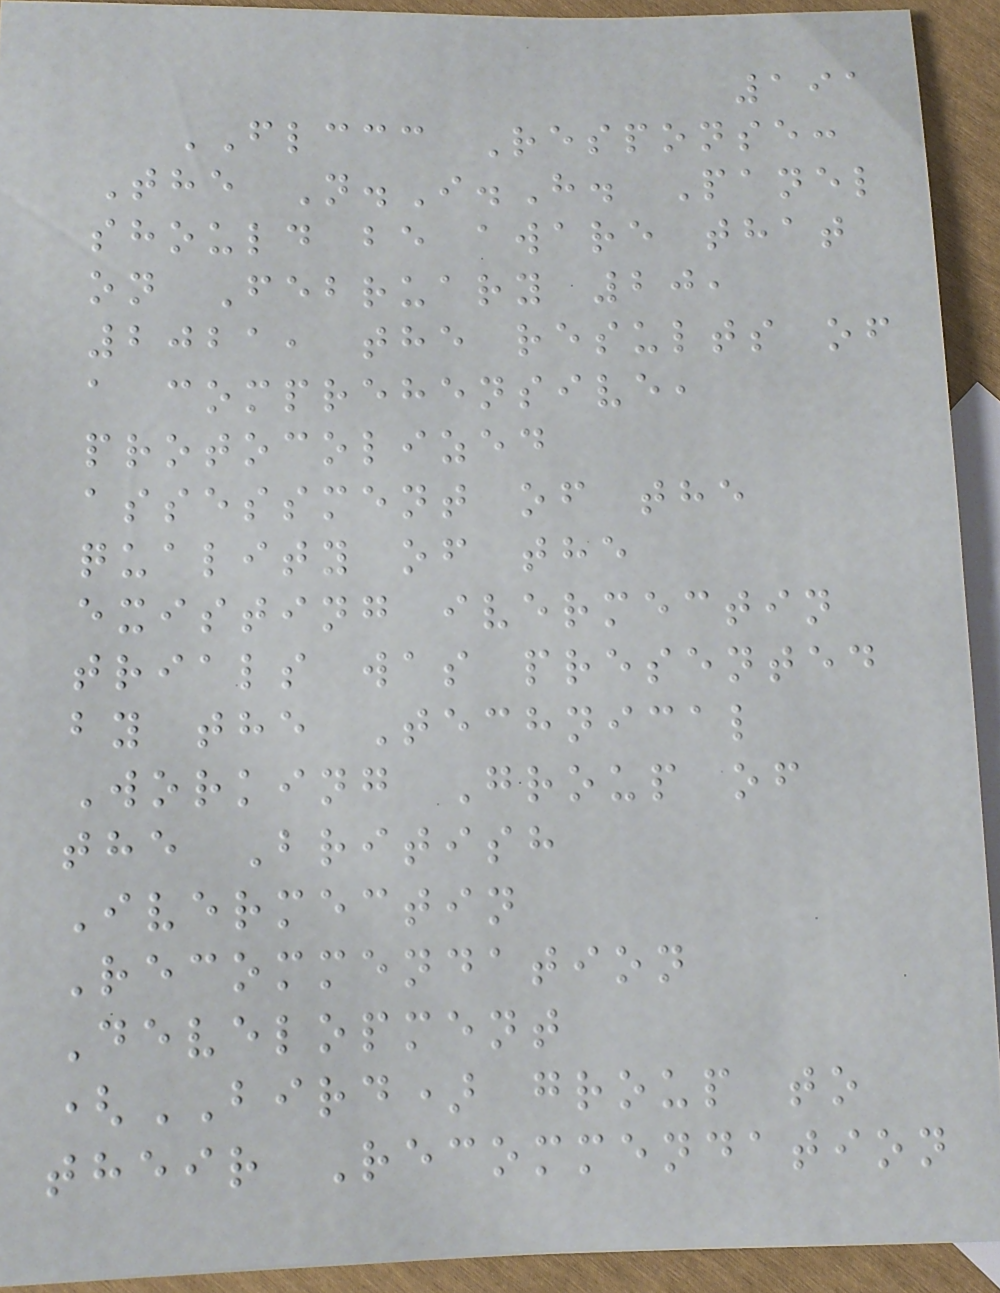191
FLCCC Response:
The N.I.H. Panel
should be aware that
on February 20,
2021, the results of
a comprehensive,
protocolized
assessment of the
quality of the
existing ivermectin
trials was presented
by the Technical
Working Group of
the British
Ivermectin
Recommendation
Development
(BIRD) group to
their Recommendation
